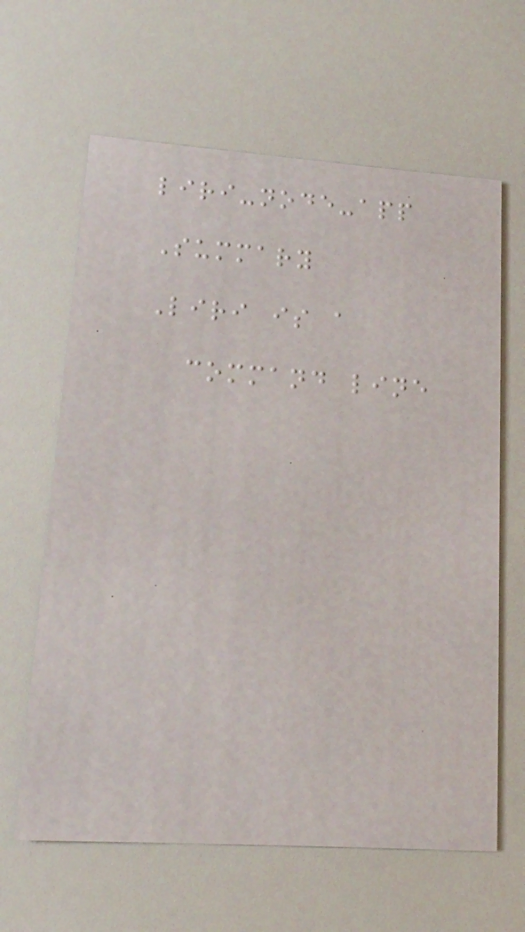liri-node-app
Summary
Liri is a
command line
